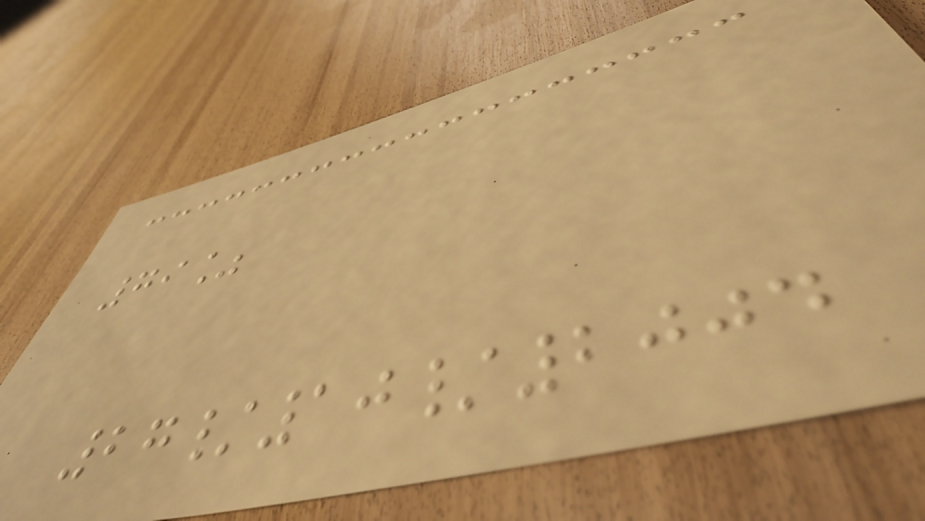79%
27/10/2004
